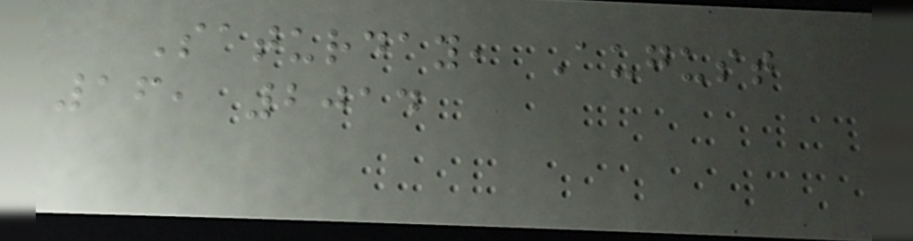Saturday, August
16, 2014
